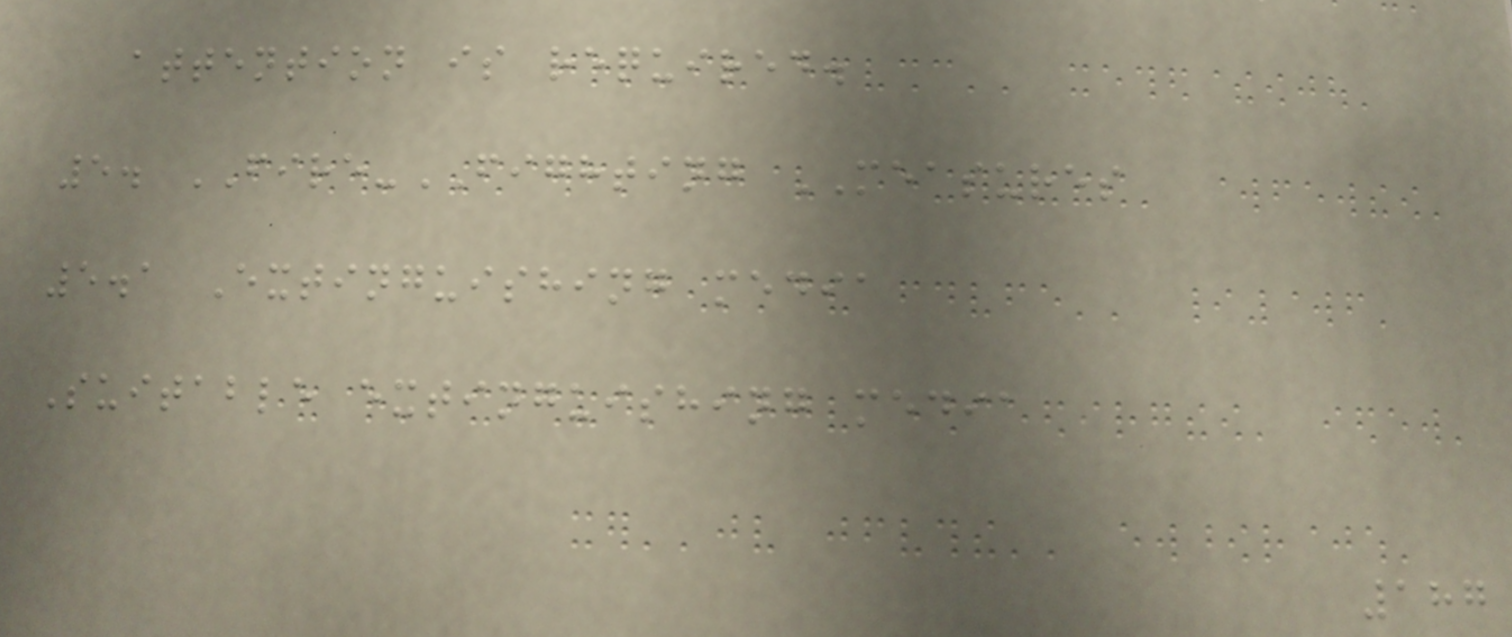attention is required.
5. FIRE-FIGHTING MEASURES
5.1 Extinguishing media
Suitable extinguishing media
187
